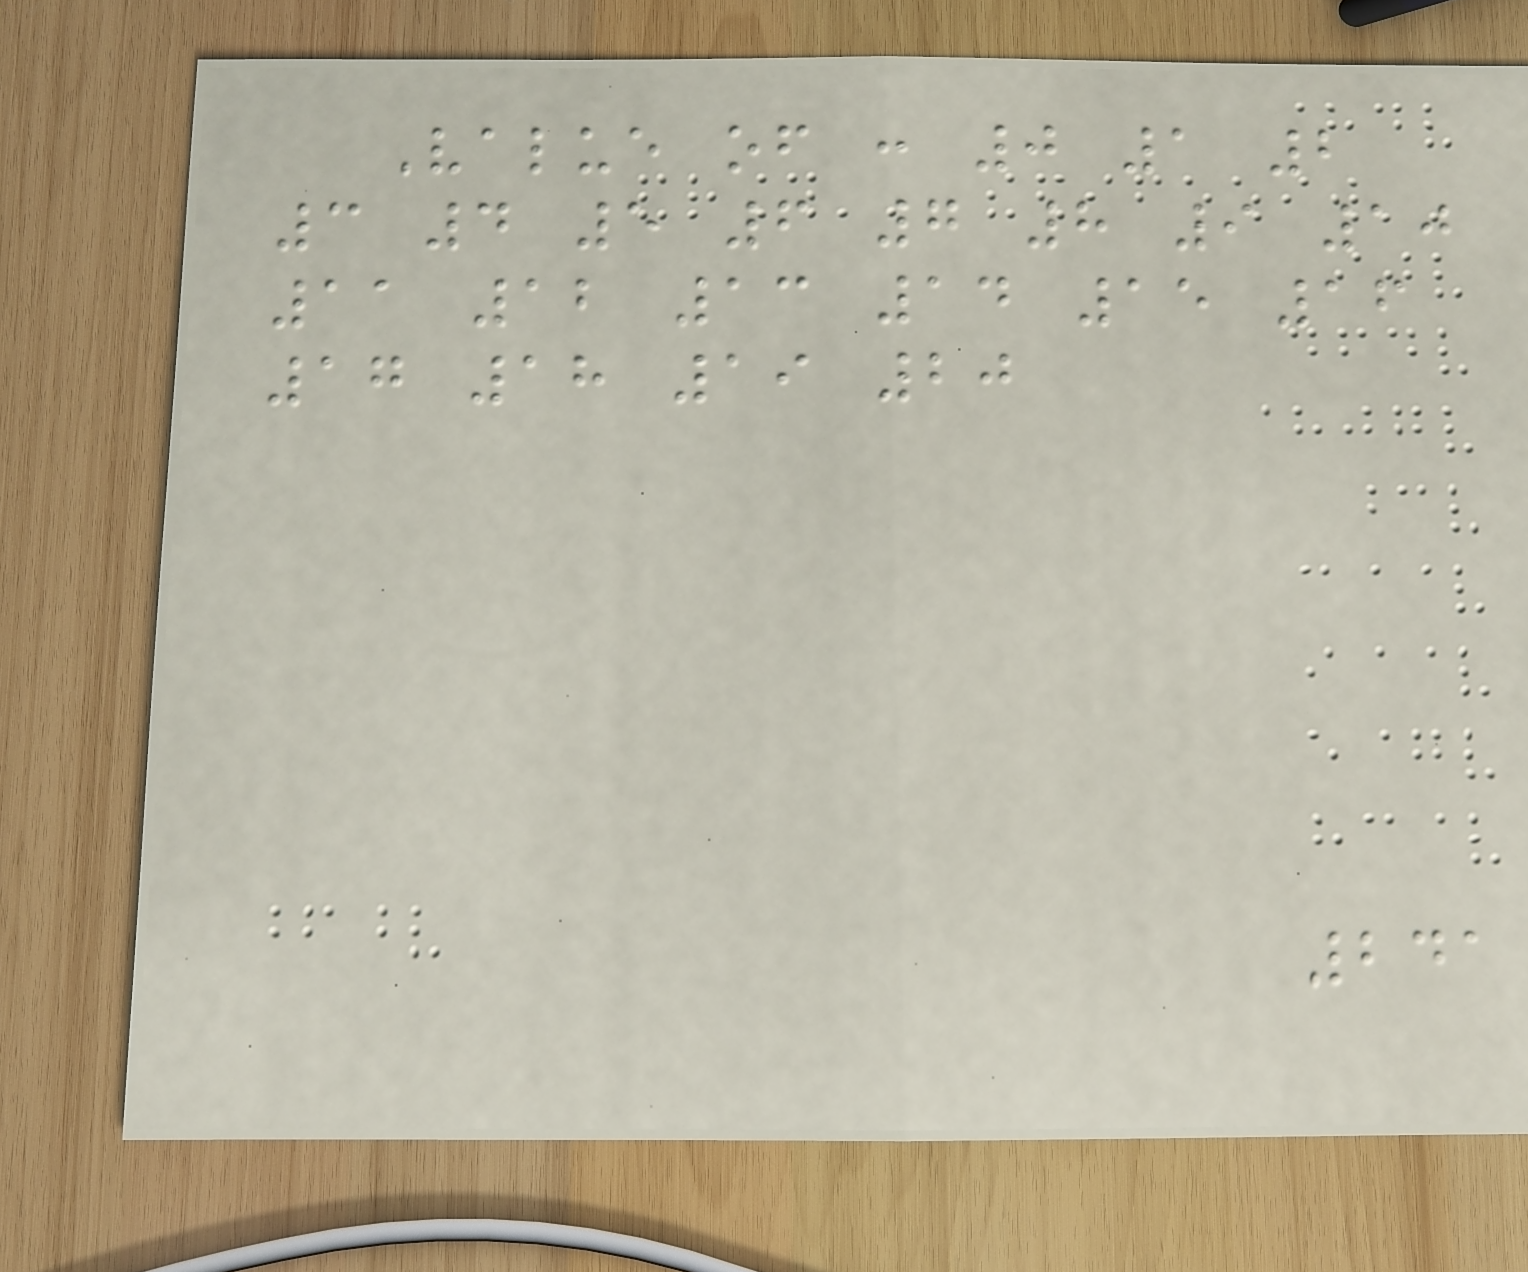Value of : 0 1 2
3 4 5 6 7 8 9 10
11 12 13 14 15 16
17 18 19 20
241
